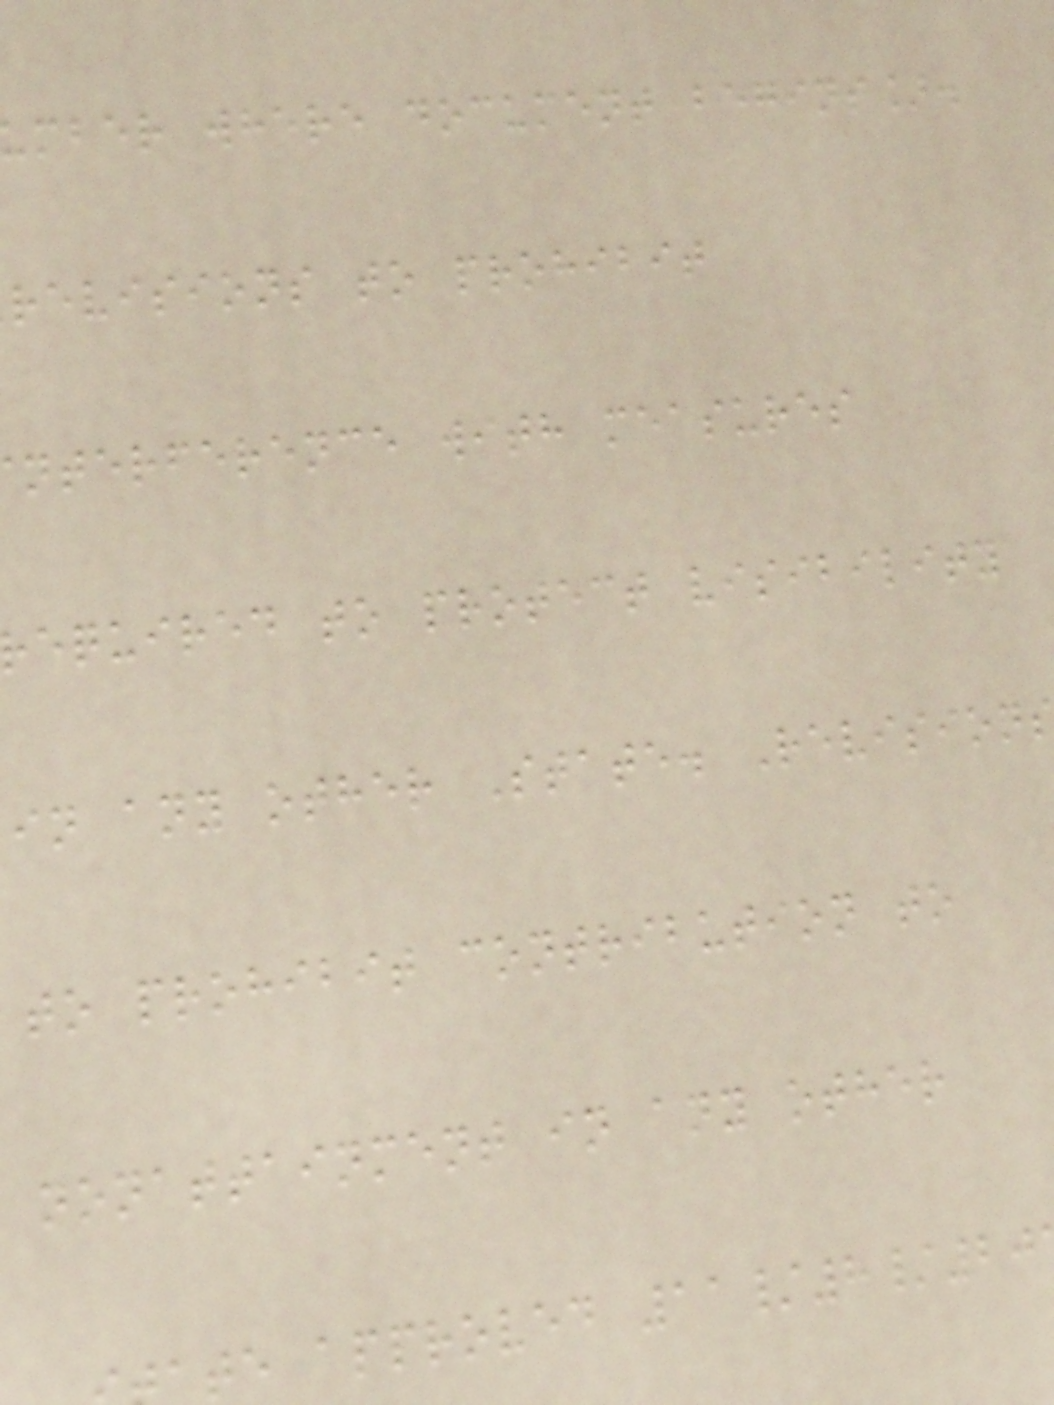mber where document begins].
revisions to prohibit
nterference with measures
equired to protect visibility
in any other State. Revision
to prohibit contribution to
nonattainment in any other
te approved 11/8/20
